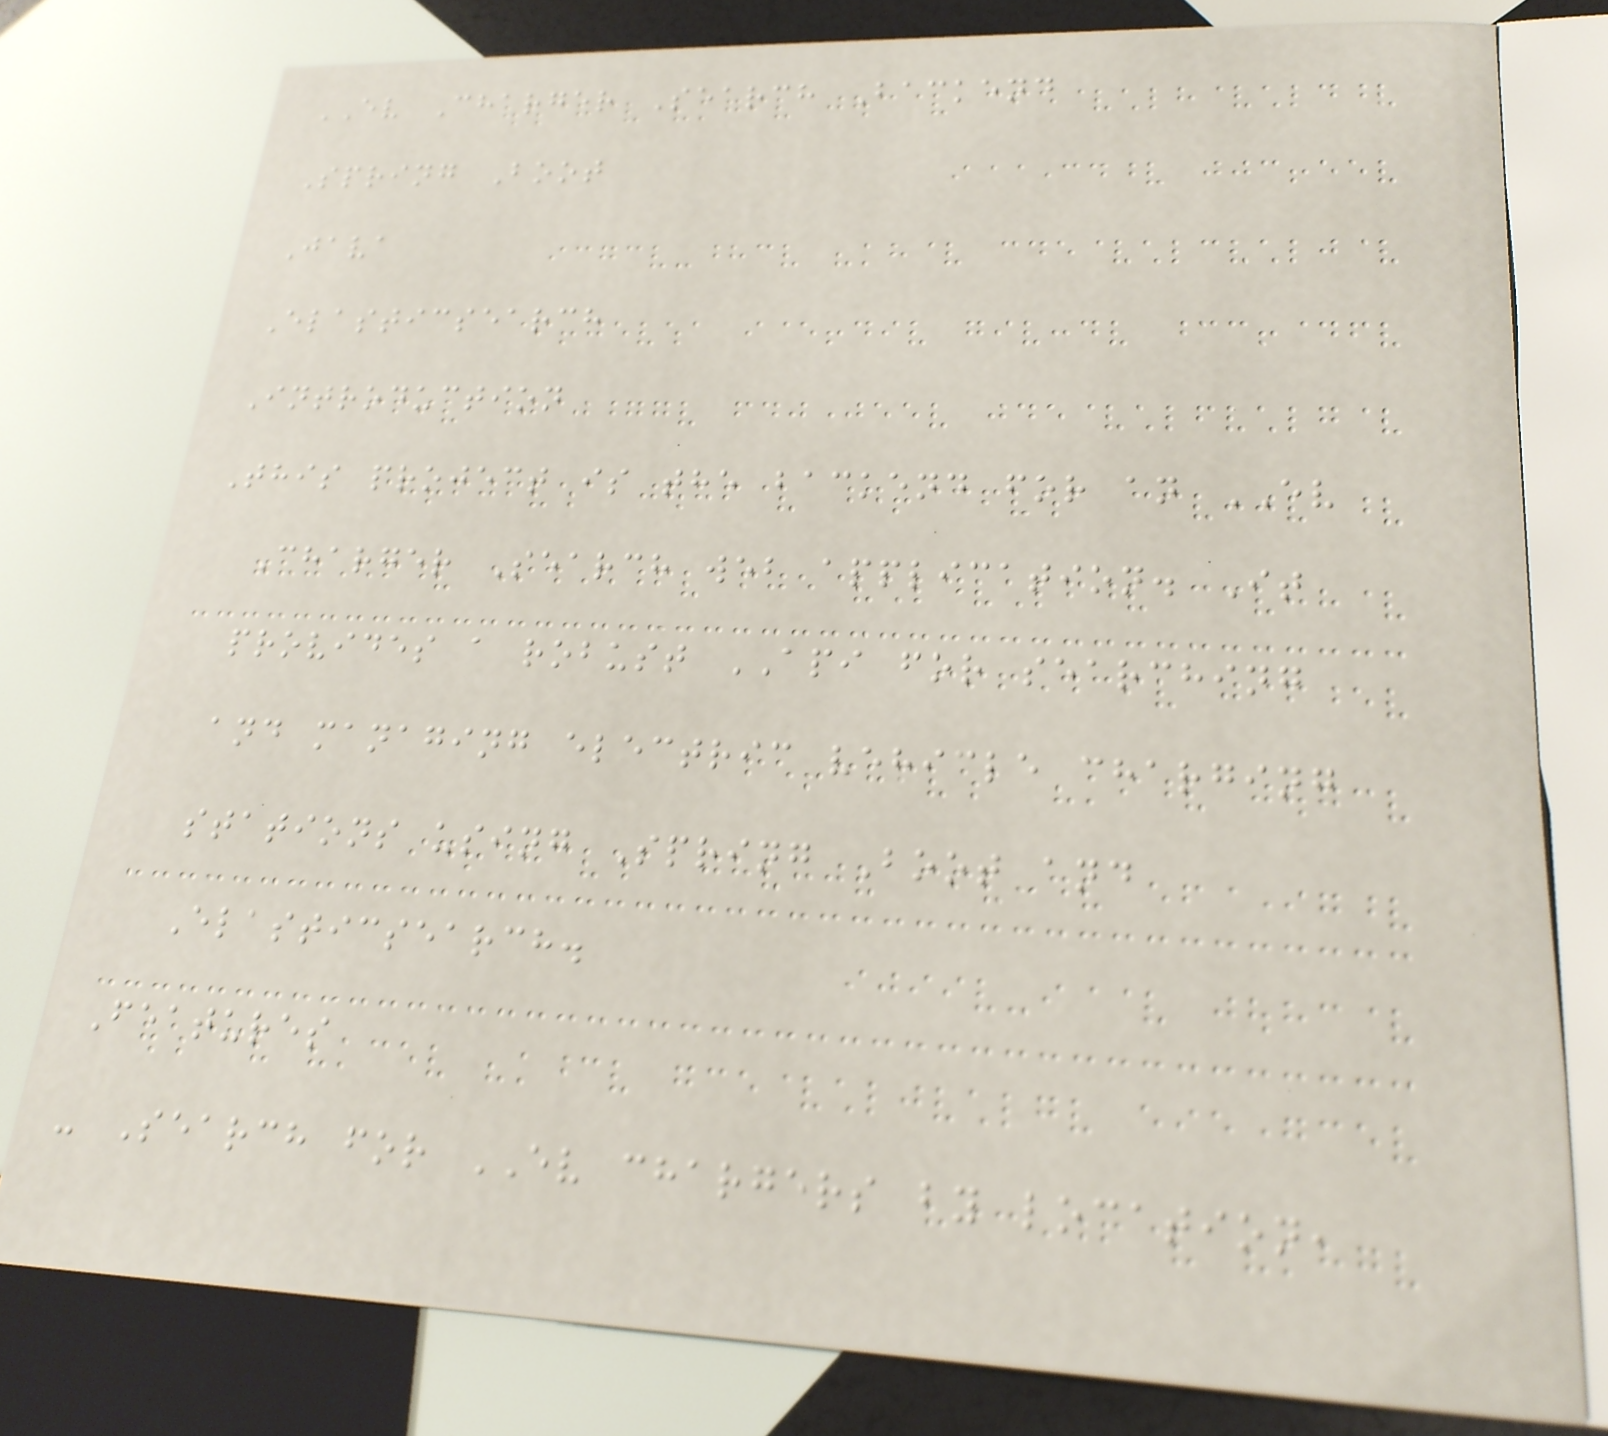EV Charger Search Backend
Spring Boot
Java
Elasticsearch
Introduction
This project is the backend for an EV
Charger Search web application. It
provides a robust API for searching
and managing electric vehicle charging
stations using Spring Boot and
Elasticsearch.
Features
- Search for EV chargers by location,
